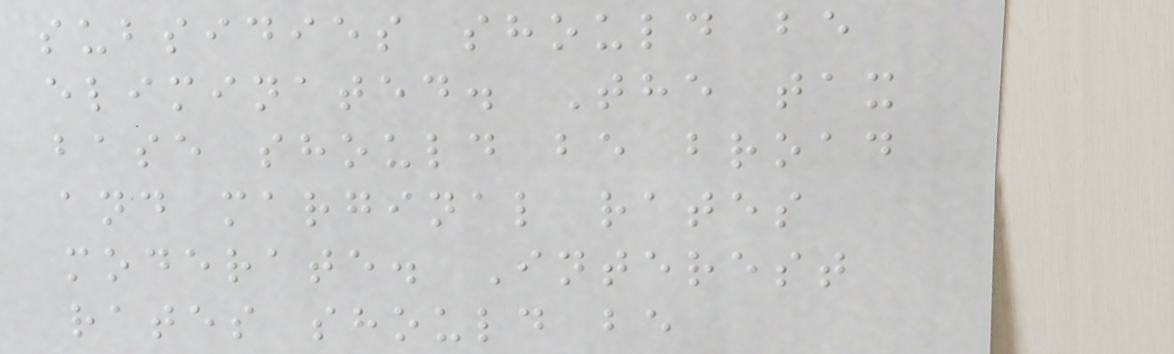subsidies should be
eliminated. The tax
base should be broad
and marginal rates
moderate. Interest
rates should be
